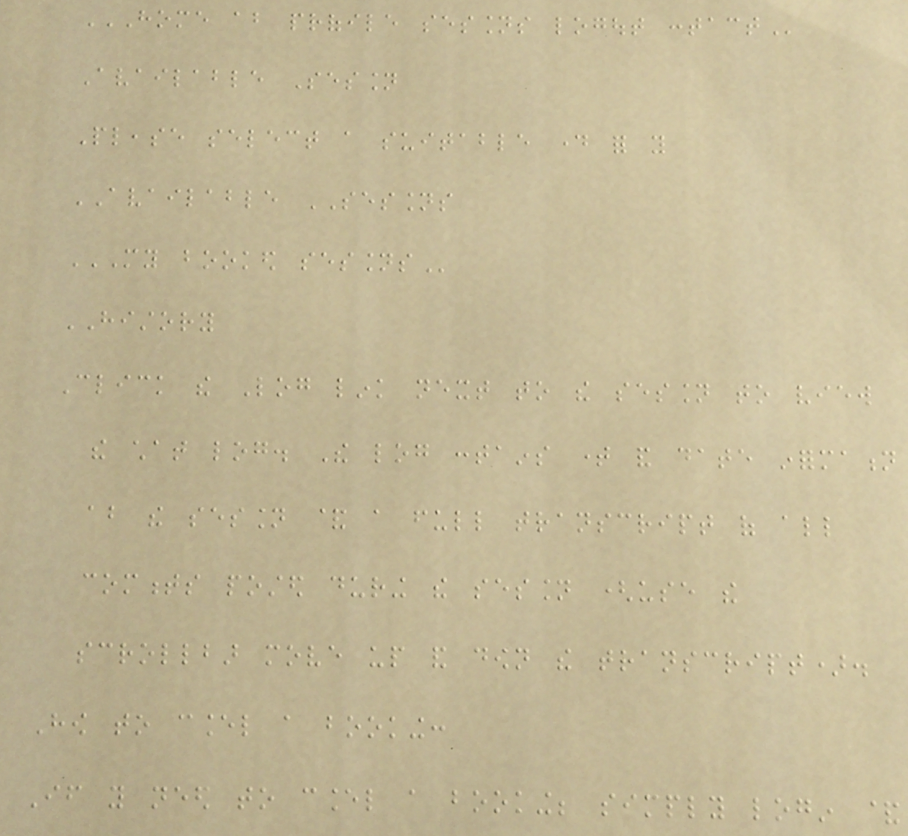HOME ABOUT PROFILE SESSIONS LOGOUT CONTACT
Available Session
Please select a suitable day for you
AVAILABLE SESSIONS
MY BOOKED SESSIONS
HISTORY
Click the Log link next to the session to view
the chat log. The log contains time and date information
about the session & a full transcript of all
comments posted during the session (use the
scrollbar move up and down the transcript).
How to cancel a booking:
If you need to cancel a booking; simply login &
